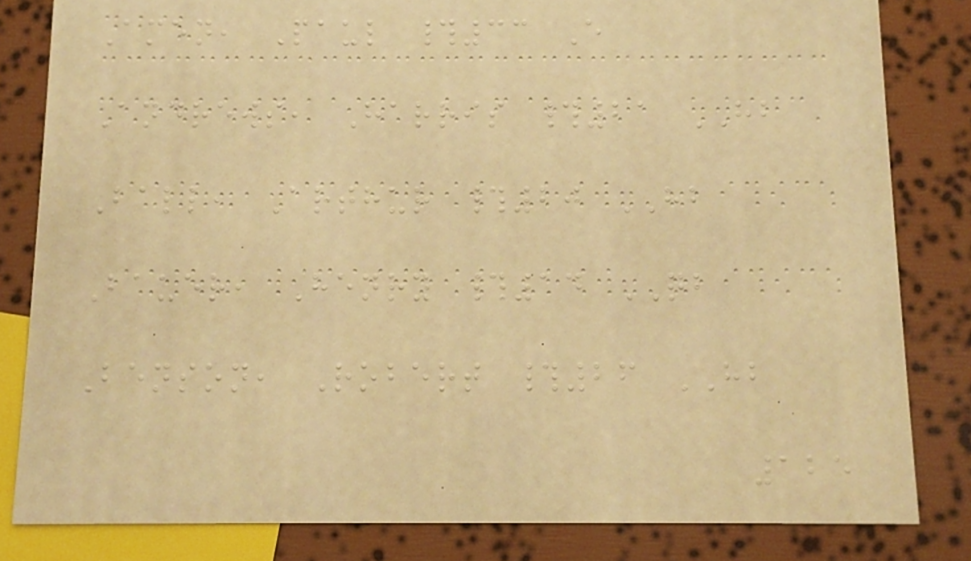Amen, Paul #33 E
Andrews, Harris #21 HB
Ball, Arthur #20 HB
Bauer, Henry #14 QB
Benson, Robert #26 HB
125
